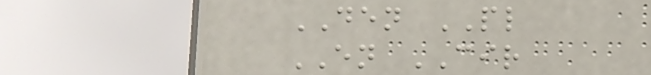DEN PL
EN CIR
